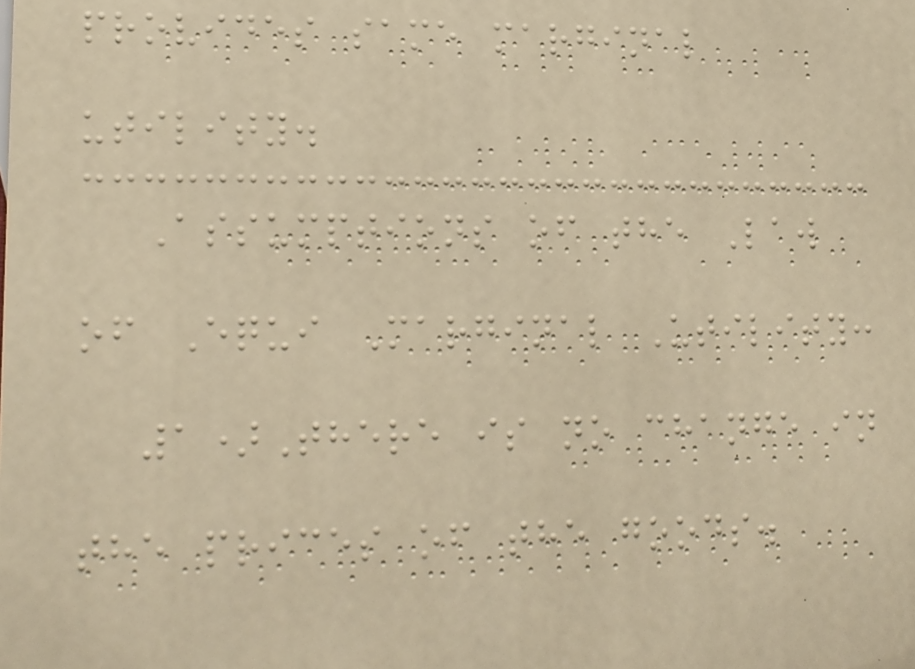provides same marginal
utility.
Assumptions of the Law
of Equi Marginal Utility:
1)There is no change in
the prices of the goods.
